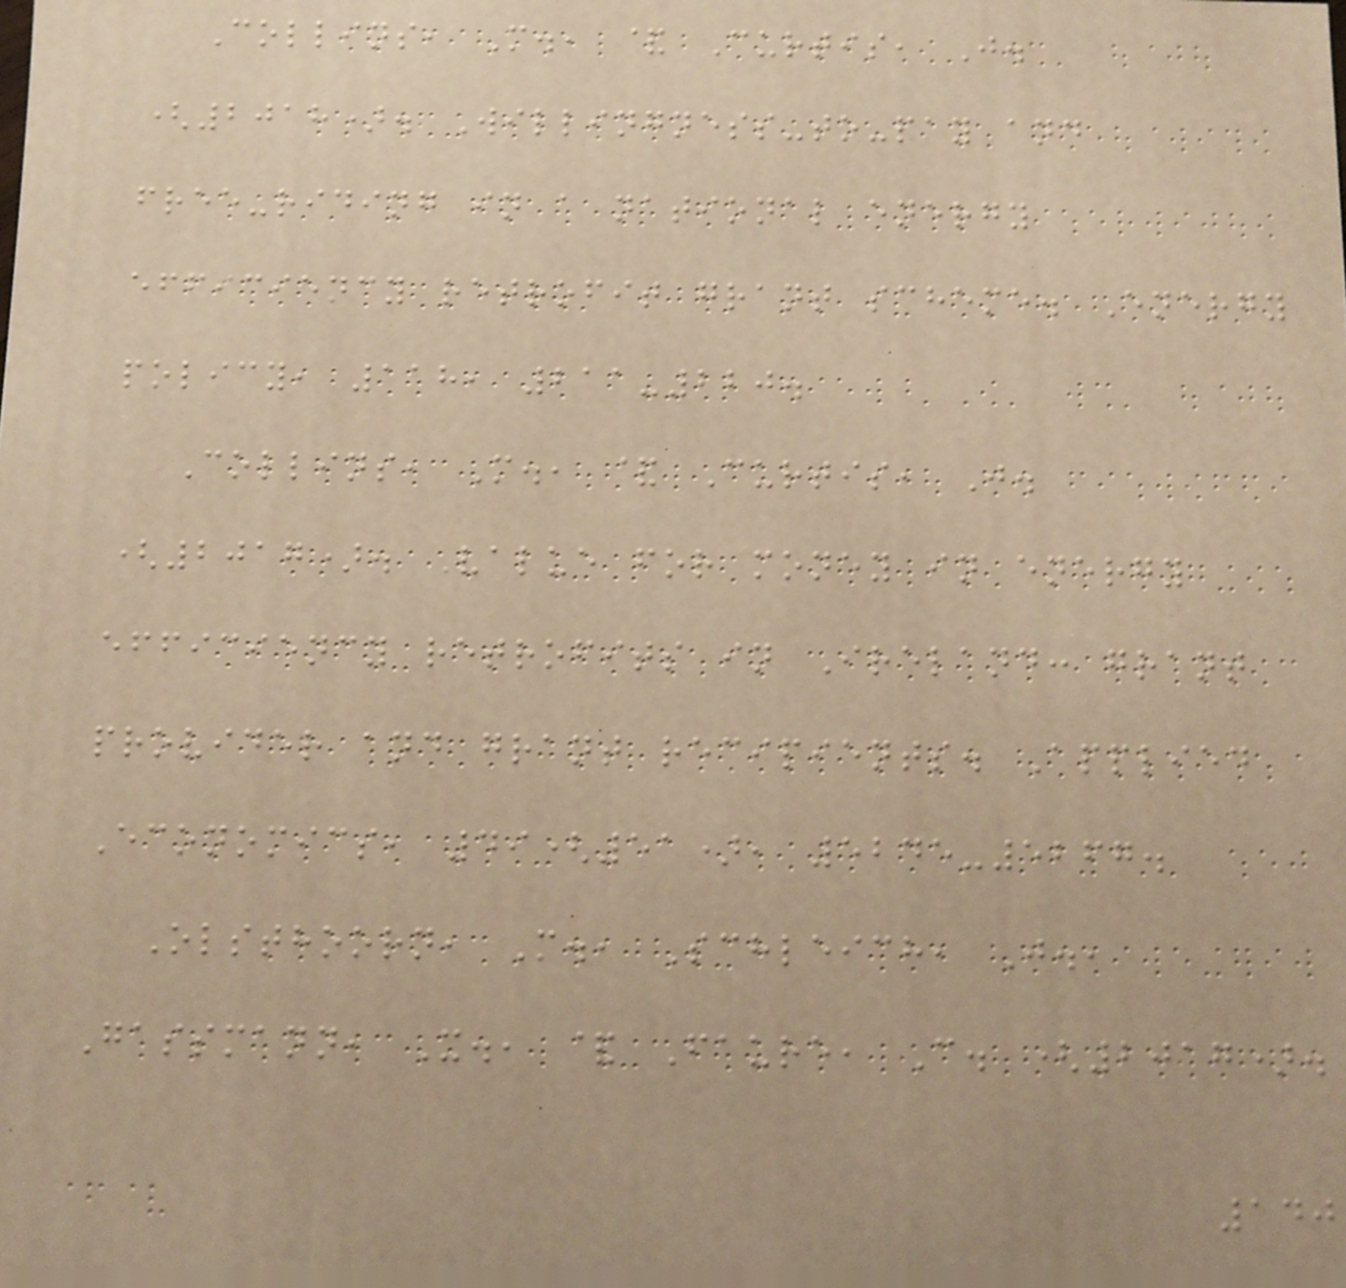Collins, M., & Curtis, J.
(2018). Willingness-to-pay and
free-riding in a national energy
efficiency retrofit grant scheme. Energy
policy, 118, 211-220.
Collins, M., & Curtis, J.
(2017). Value for money in energy
efficiency retrofits in Ireland: grant
provider and grant recipients. Applied
Economics, 49(51), 5245-5267.
Olsthoorn, M., Schleich, J.,
Gassmann, X., & Faure, C. (2017).
140
